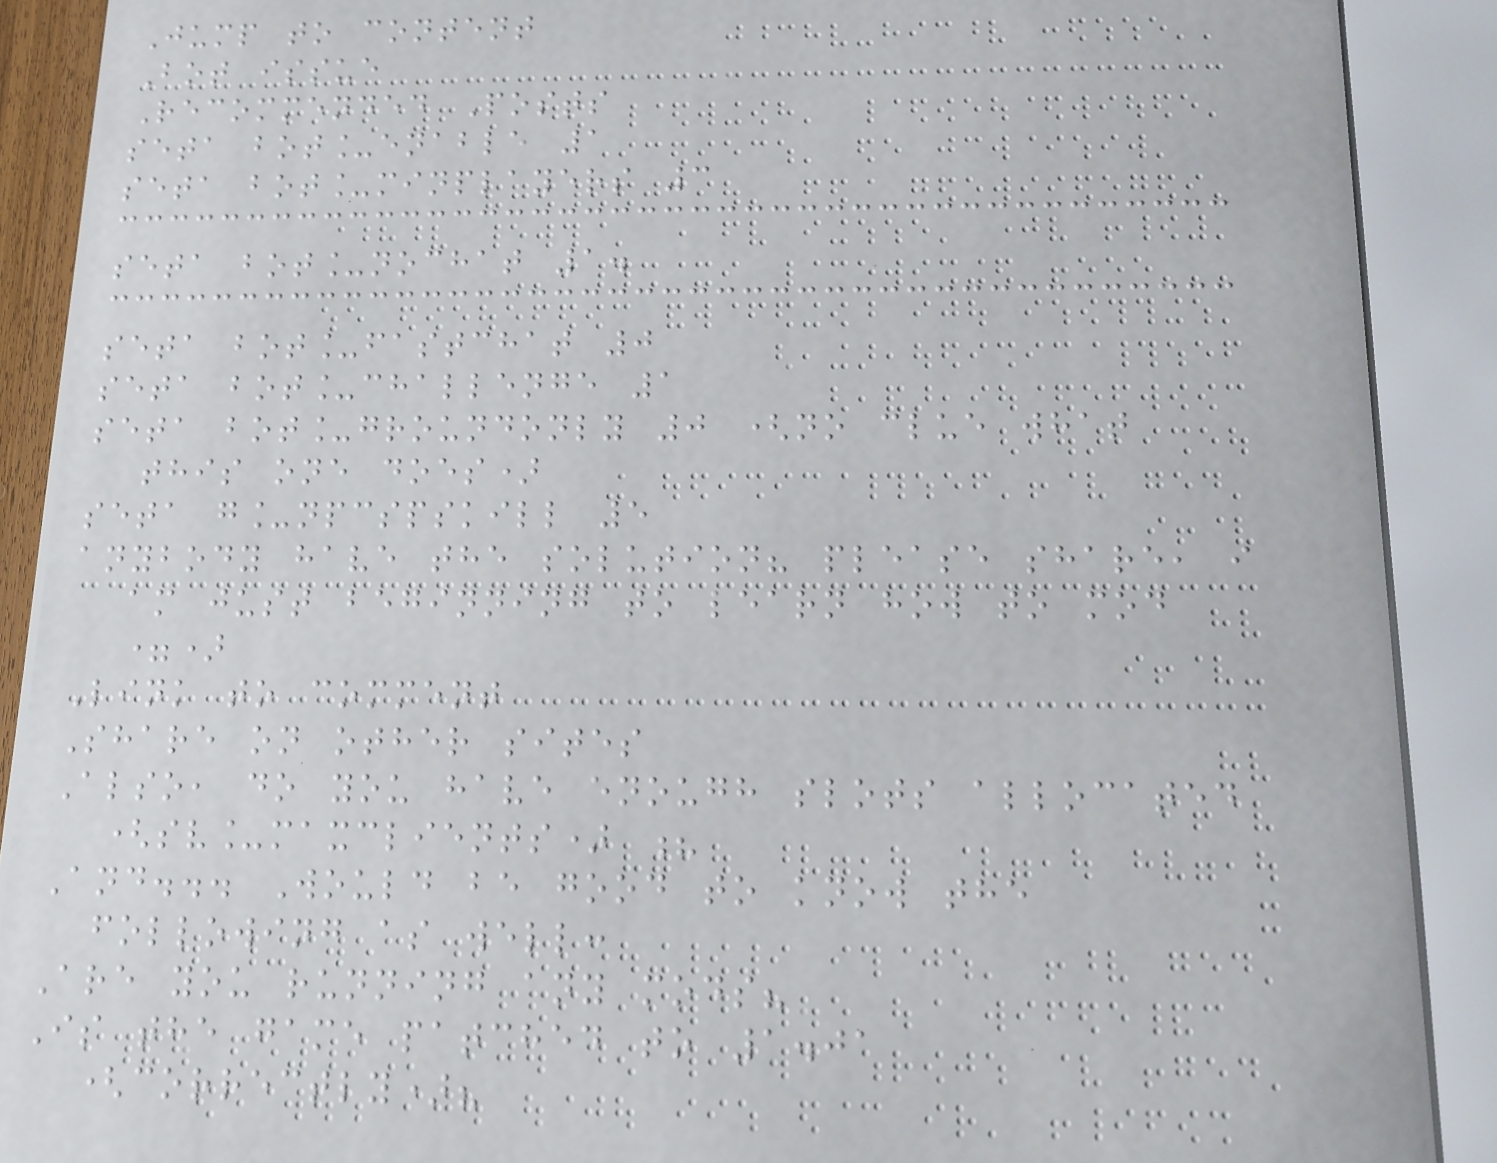Jump to content
Bot issue
Recommended Posts
seta bot_enable 1
seta bot_minplayers 3
seta bot_nochat 1.
seta bot_fastchat 0
seta bot_challenge 1
seta bot_groundonly 0 (no clue what
this one does)
seta g_npcspskill 5
anybody have the solution? please share, i
am just beginning to learn how to mod
=)
Link to comment
Share on other sites
Also, do you have enough slots allocated
(sv_maxclients) ?
And... Would be good to know the
following as well:
Are you running any mods?
Is the game patched to 1.01
(correctly)?
